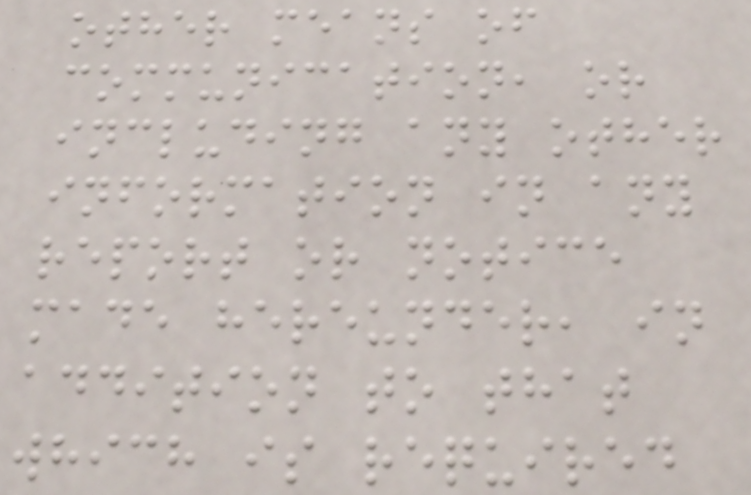other means of
communication, or
including any other
information in any
report or notice
made hereunder, in
addition to that
which is required
